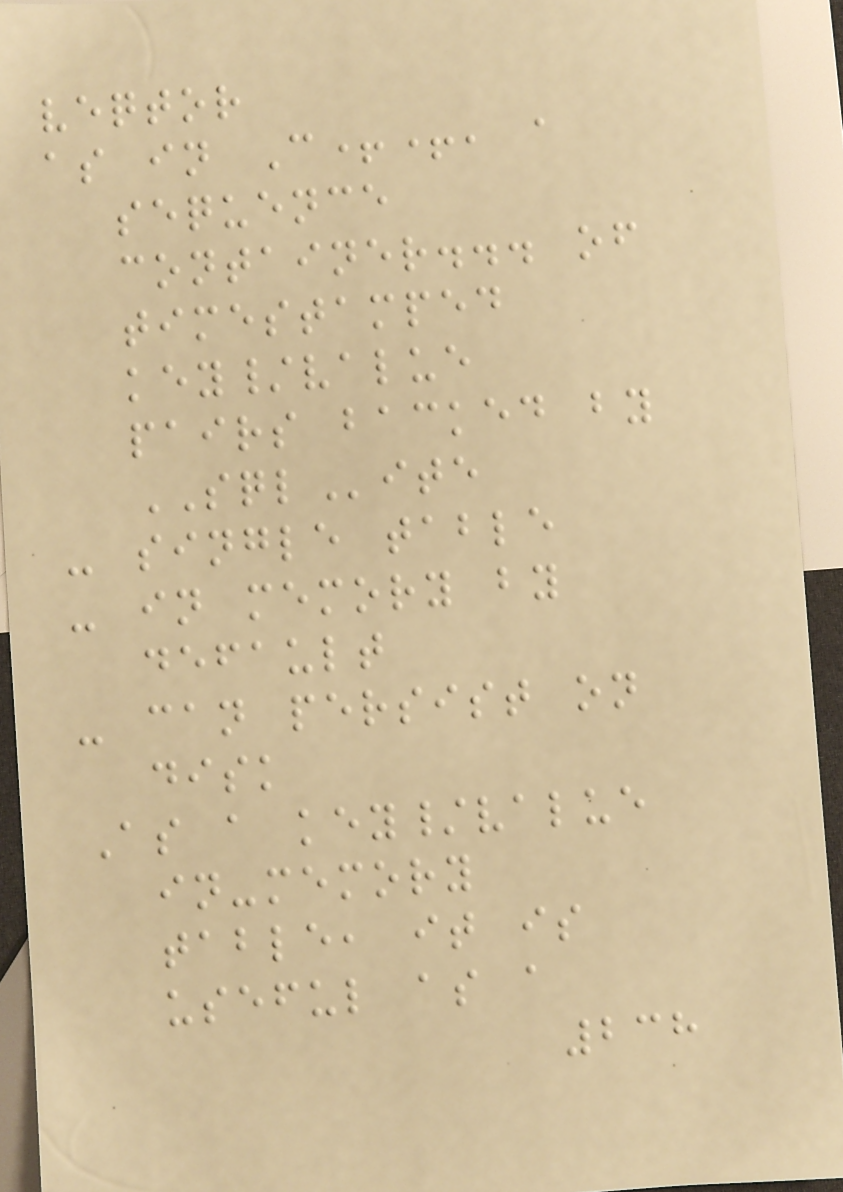veqtor
as in C++, a
sequence
container... of
timestamped
key/value
pairs backed by
SQLite
- single table
- in memory by
default
- can persist on
disk
As a key/value
in-memory
table, it is
useful as a
238
